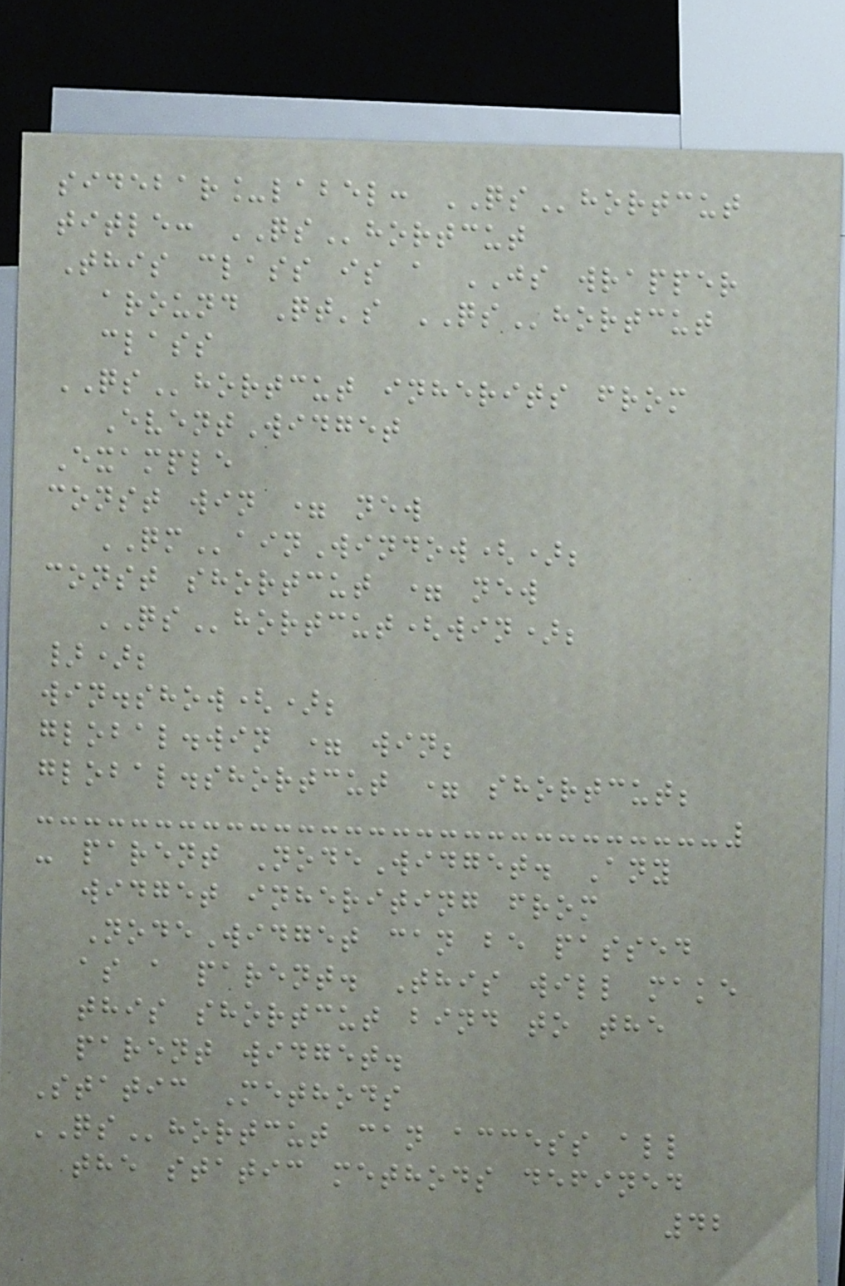sidebar_label: QShortcut
title: QShortcut
This class is a JS wrapper
around Qt's QShortcut
class
QShortcut inherits from
EventWidget
Example
const win = new
QMainWindow();
const shortcut = new
QShortcut(win);
});
win.show();
global.win = win;
global.shortcut = shortcut;
- parent NodeWidget. Any
widget inheriting from
NodeWidget can be passed
as a parent. This will make
this shortcut bind to the
parent widget.
Static Methods
QShortcut can access all
the static methods defined
42
